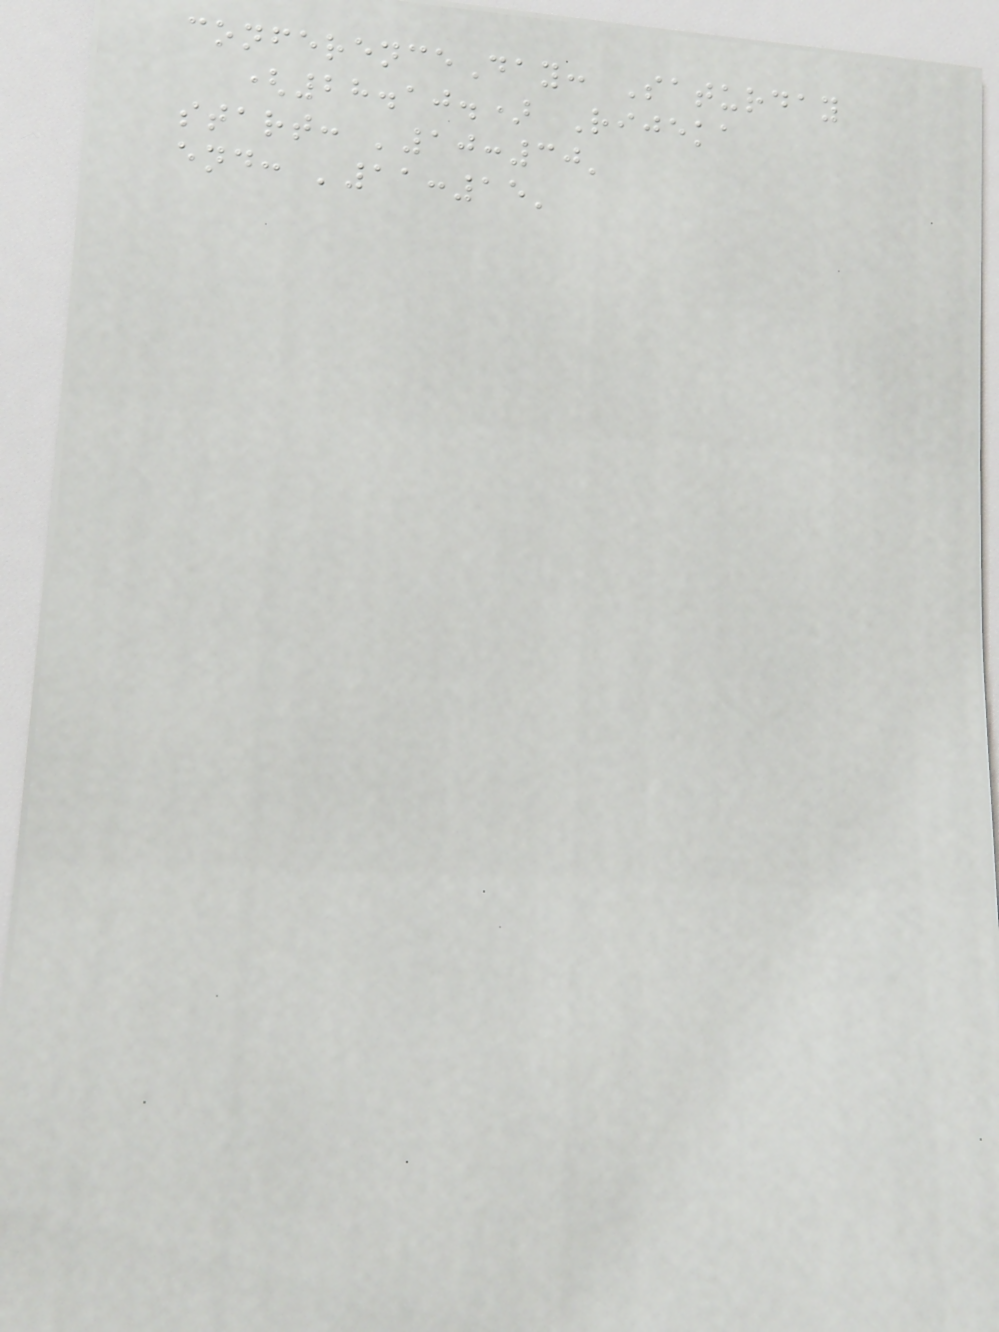conferenceDay: Saturday
(28.10.) Rijeka
start: '10:30'
end: '11:15'
